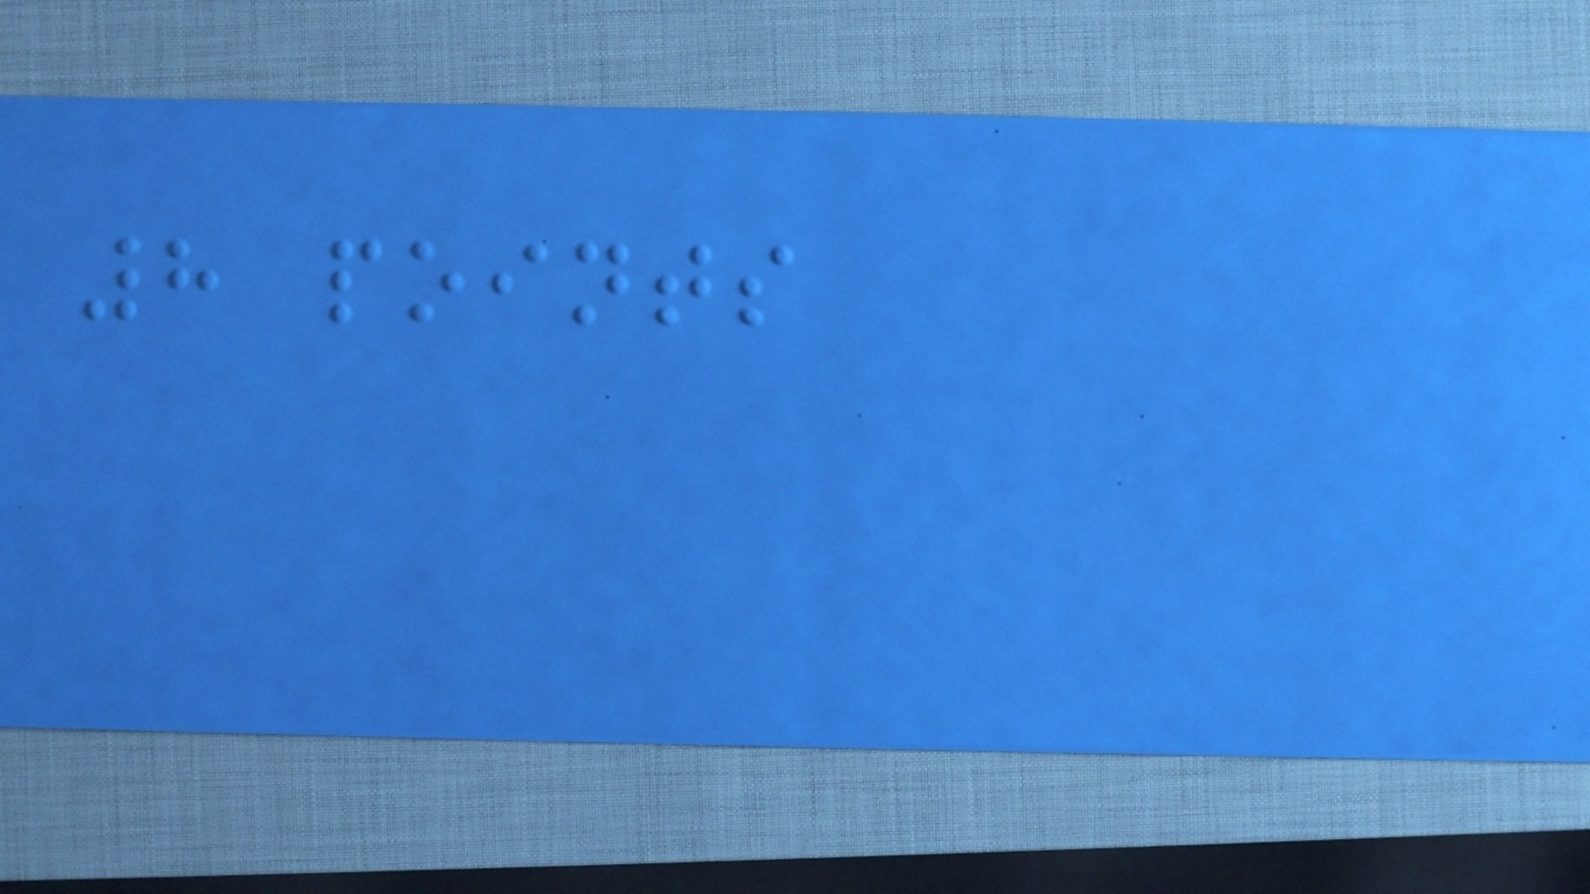8 points
